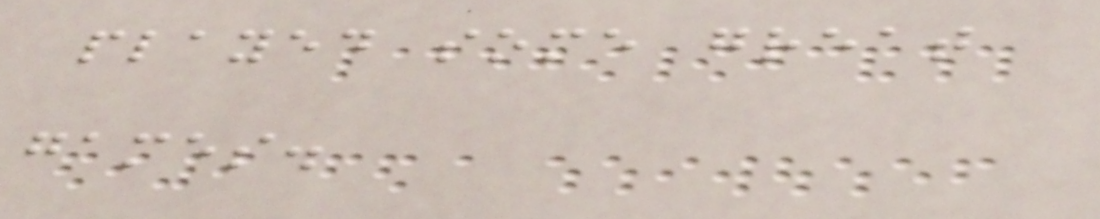played some great
games.
